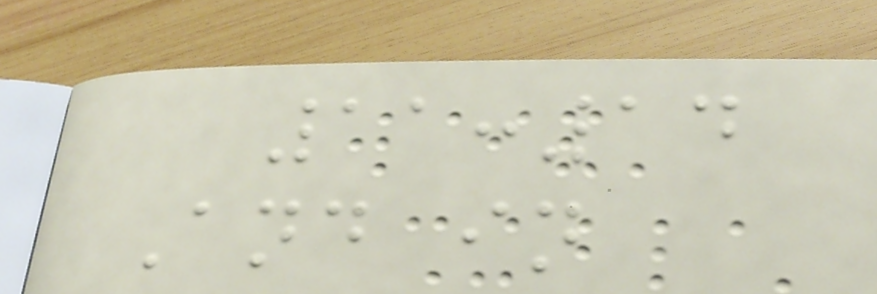11:14
And in
